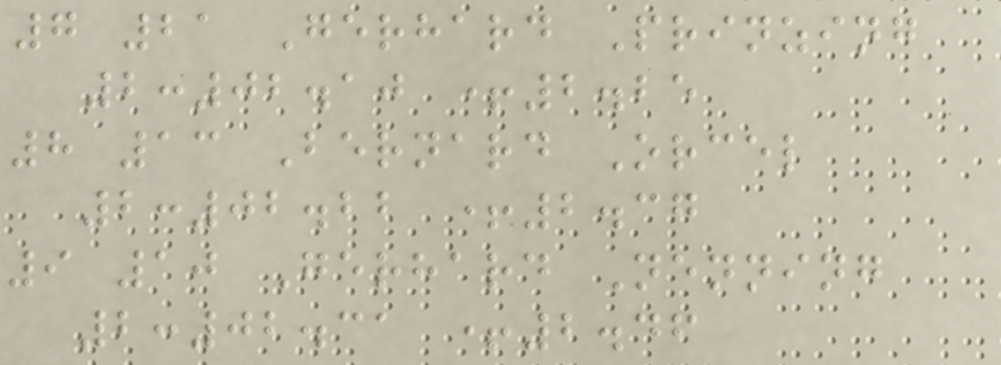7 21 Gerhard Prinzing
2:02.10 +2.25
8 13 Bernard Orcel
2:02.22 +2.37
9 10 Gerhard Nenning
2:02.31 +2.46
